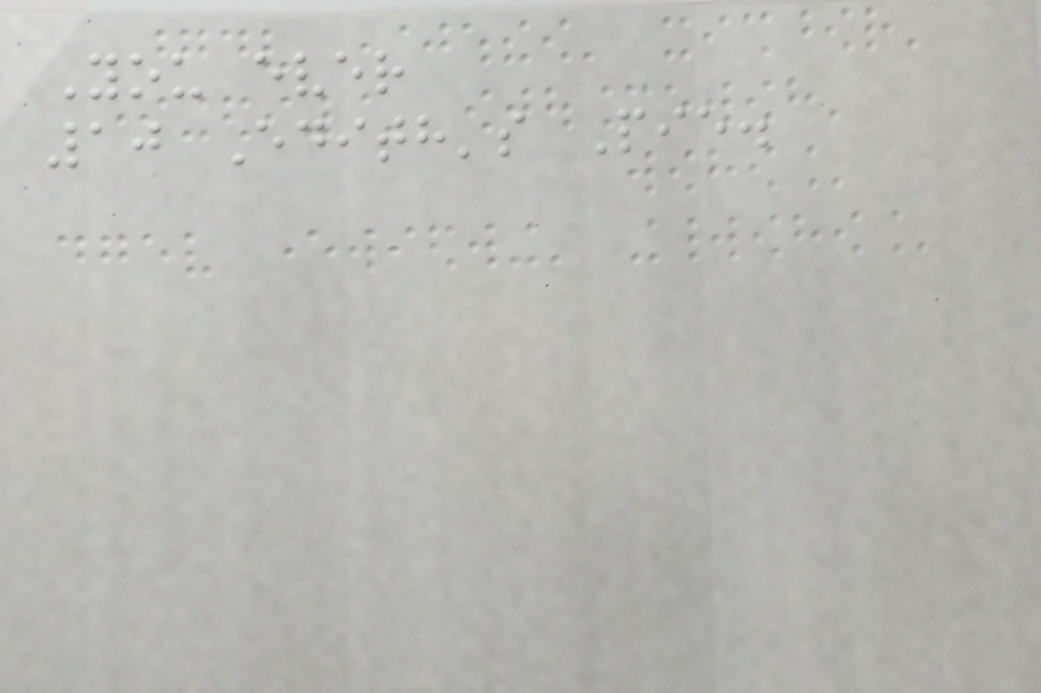You ever
10 Edith's Pie.
